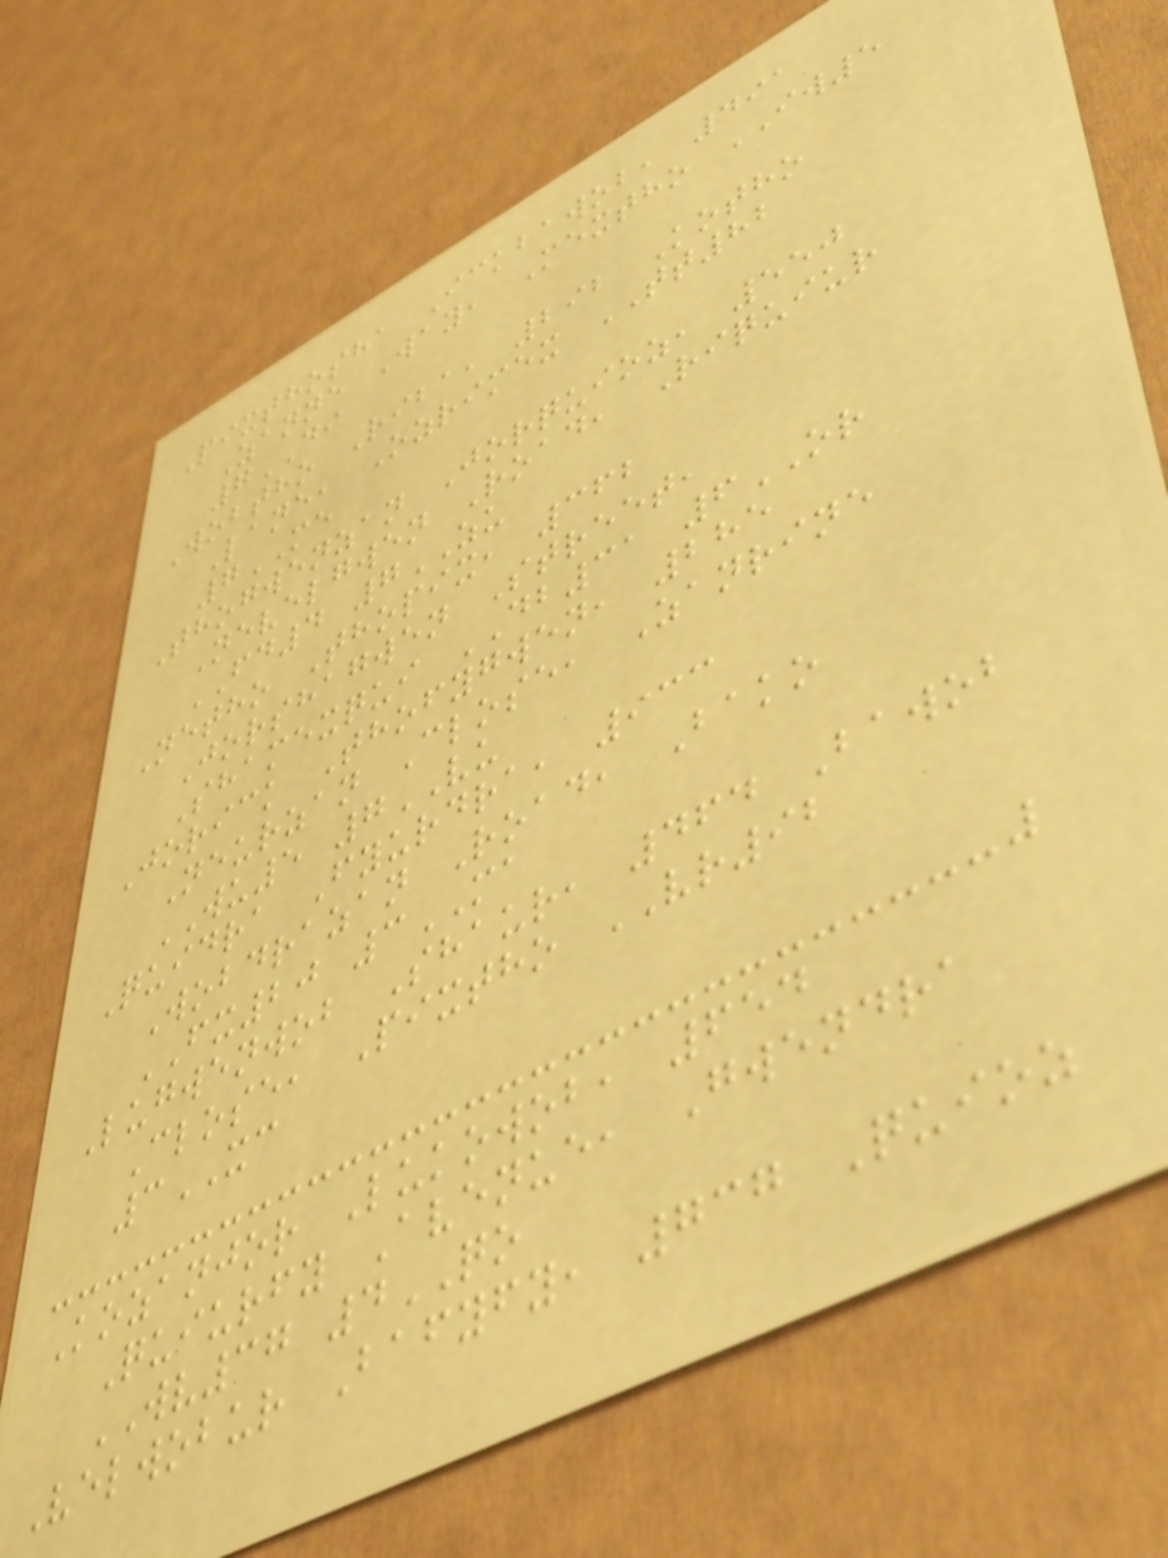Pixthosha Ickbawob, 491
Zanne Way, Mextho IW5
7DI
Wobtho Riba, 292 Kotho
Lane, Ozrimex TT82
7ME
Thogwenzan Jorquioz, 550
Nevelgwen Road, Riquiur
FD4 7ZU
Netho Thopix, 362
Jorshagwen Street,
Shamexqui DB31 6OR
Jorick Thofygwen, 285
Neurzan Close, Zanrine
WU5 7VU
Quidra Fyurdra, 933
Wobdrazan Road, Bako
FX20 3MA
Lugwenwob Shaur, 464 Bawob
Close, Pixtho VR92
3XC
Kozanjor Lukowob, 654
Quiurfy Avenue, Gwendra
WV37 4QO
Velwobur Bafyfy, 737 Quioz
